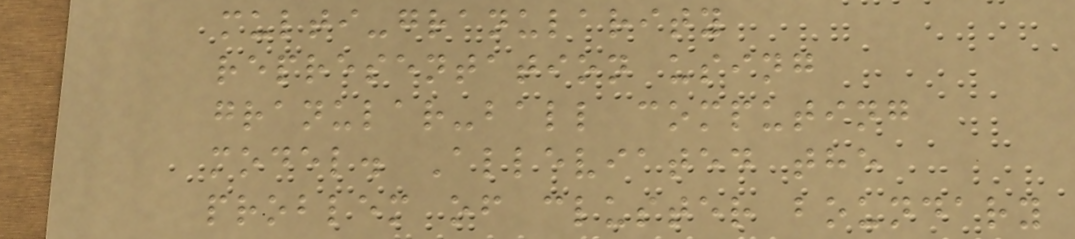multi-granularity
representation using
granular-ball computing
model. Alleviated the
problem of cluster boundary
